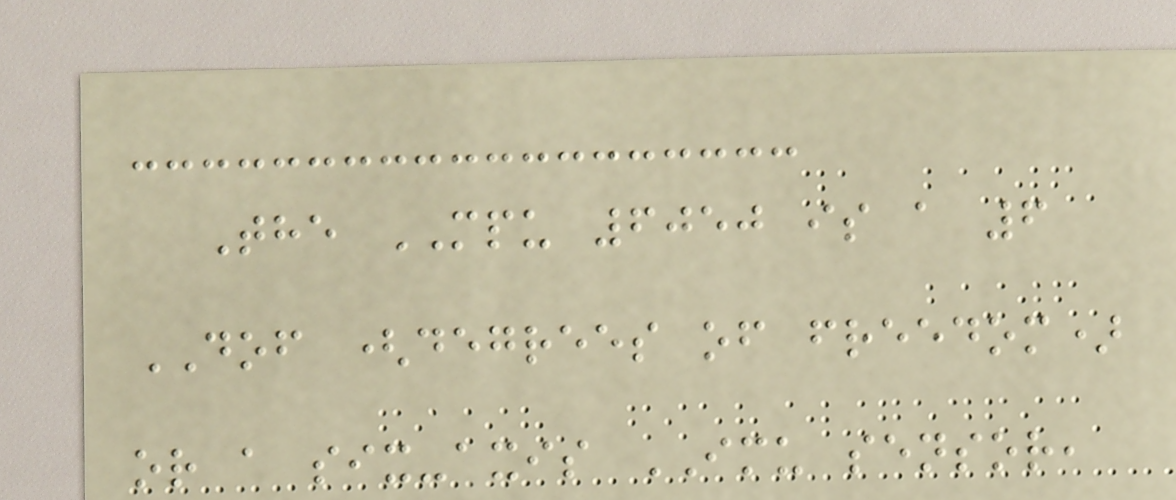The MPU 6050 is a 6
DOF (degrees of freedom)
or a six-axis IMU sensor,
